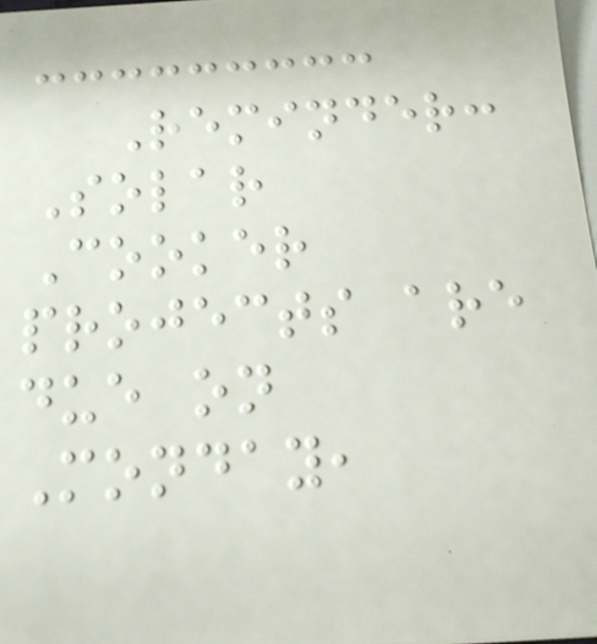Reminder:
Solar
Cooker
projects are
due on
Monday,
